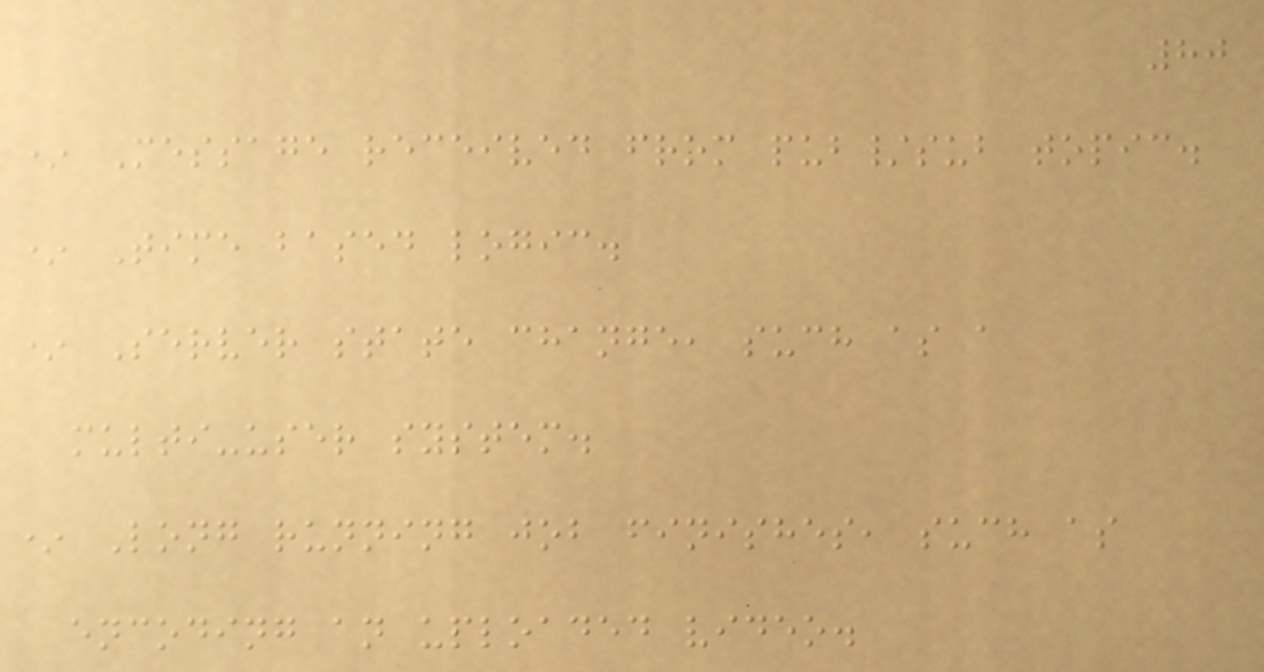80
* Message received from pub/sub topic.
* Time based logic.
* Server state change, such as a
multi-user system.
* Long running job finishes, such as
encoding an uploaded video.
